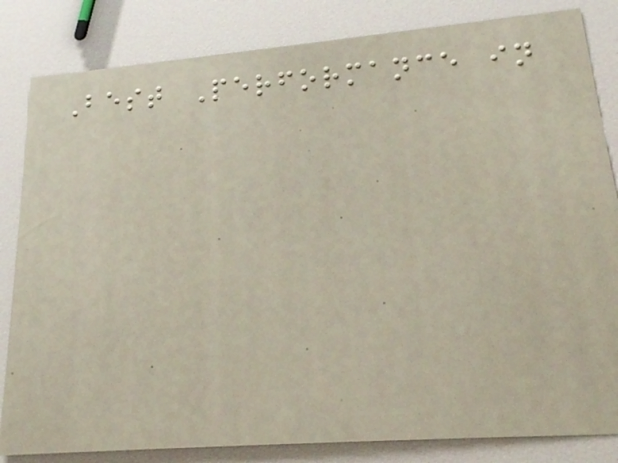Best Performance in
